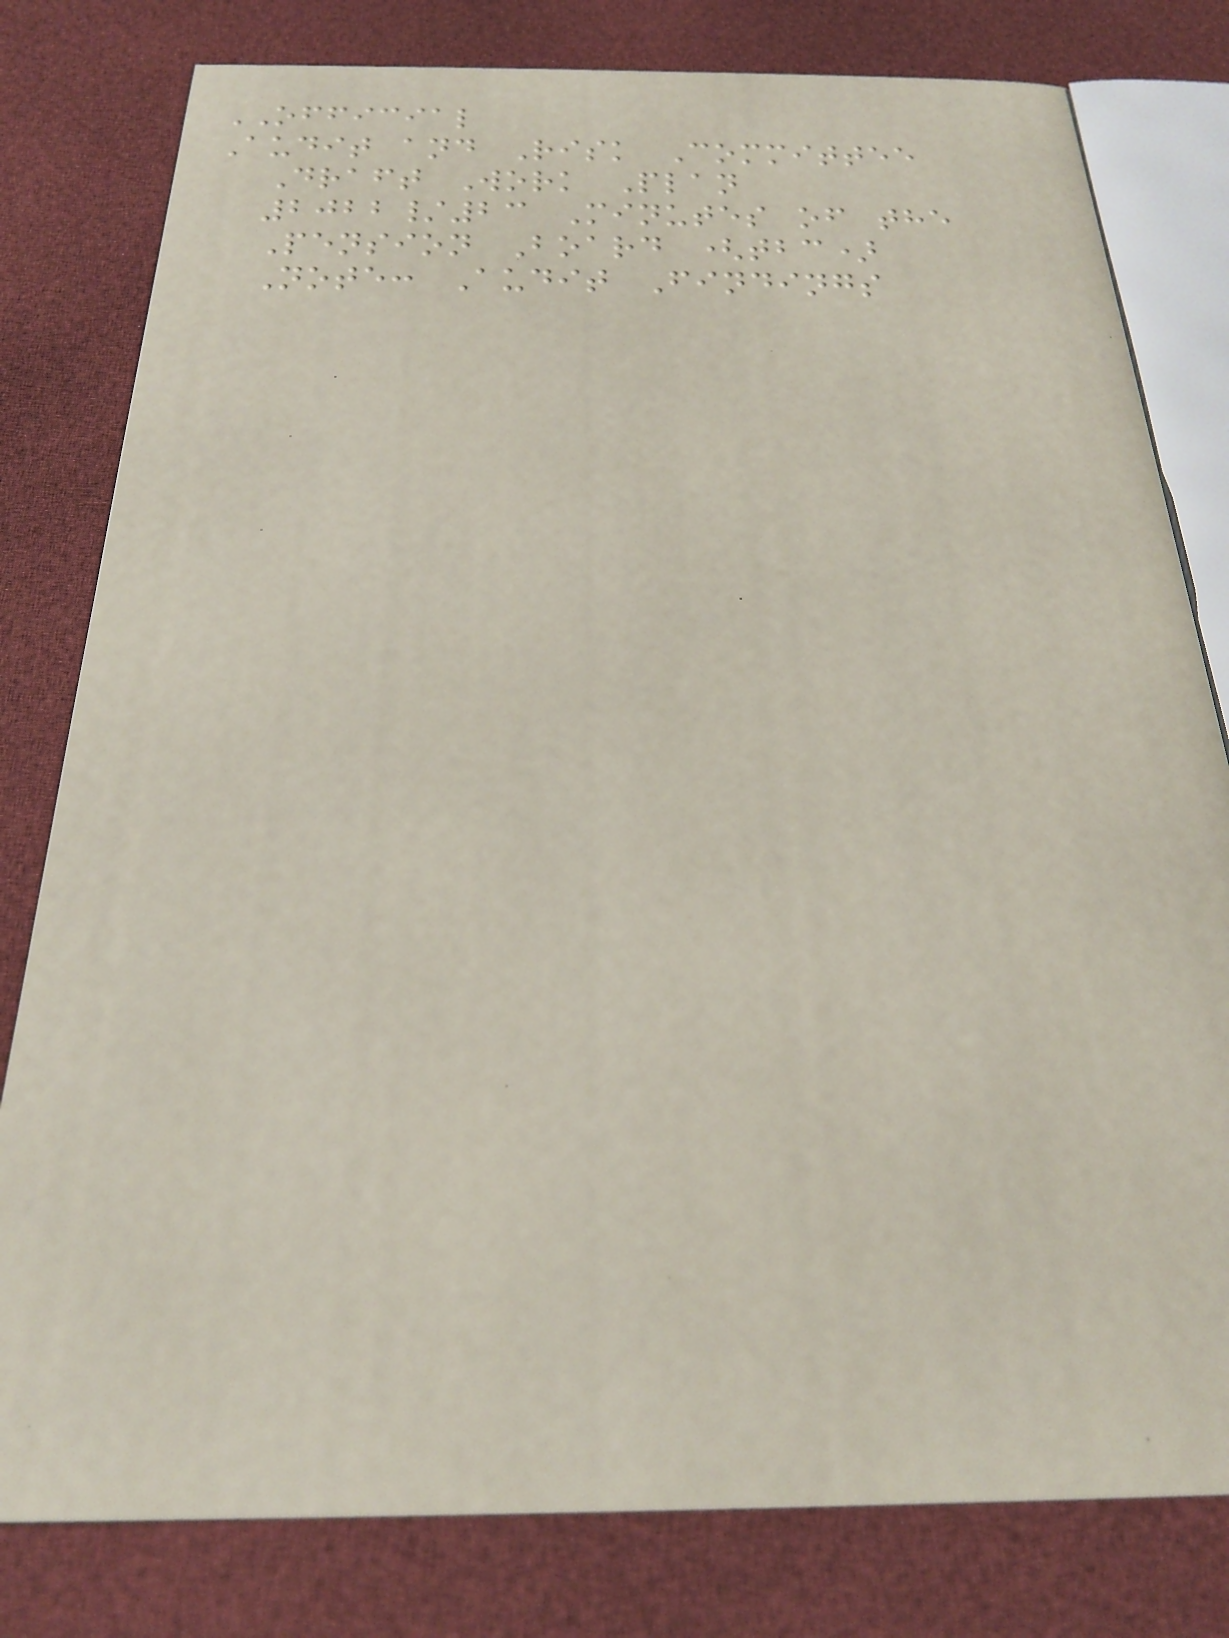OFFICIAL
Audit and Risk Committee
Draft Work Plan
2022/23 Minutes of the
Pension Board (tbc)
Note: Audit Findings
